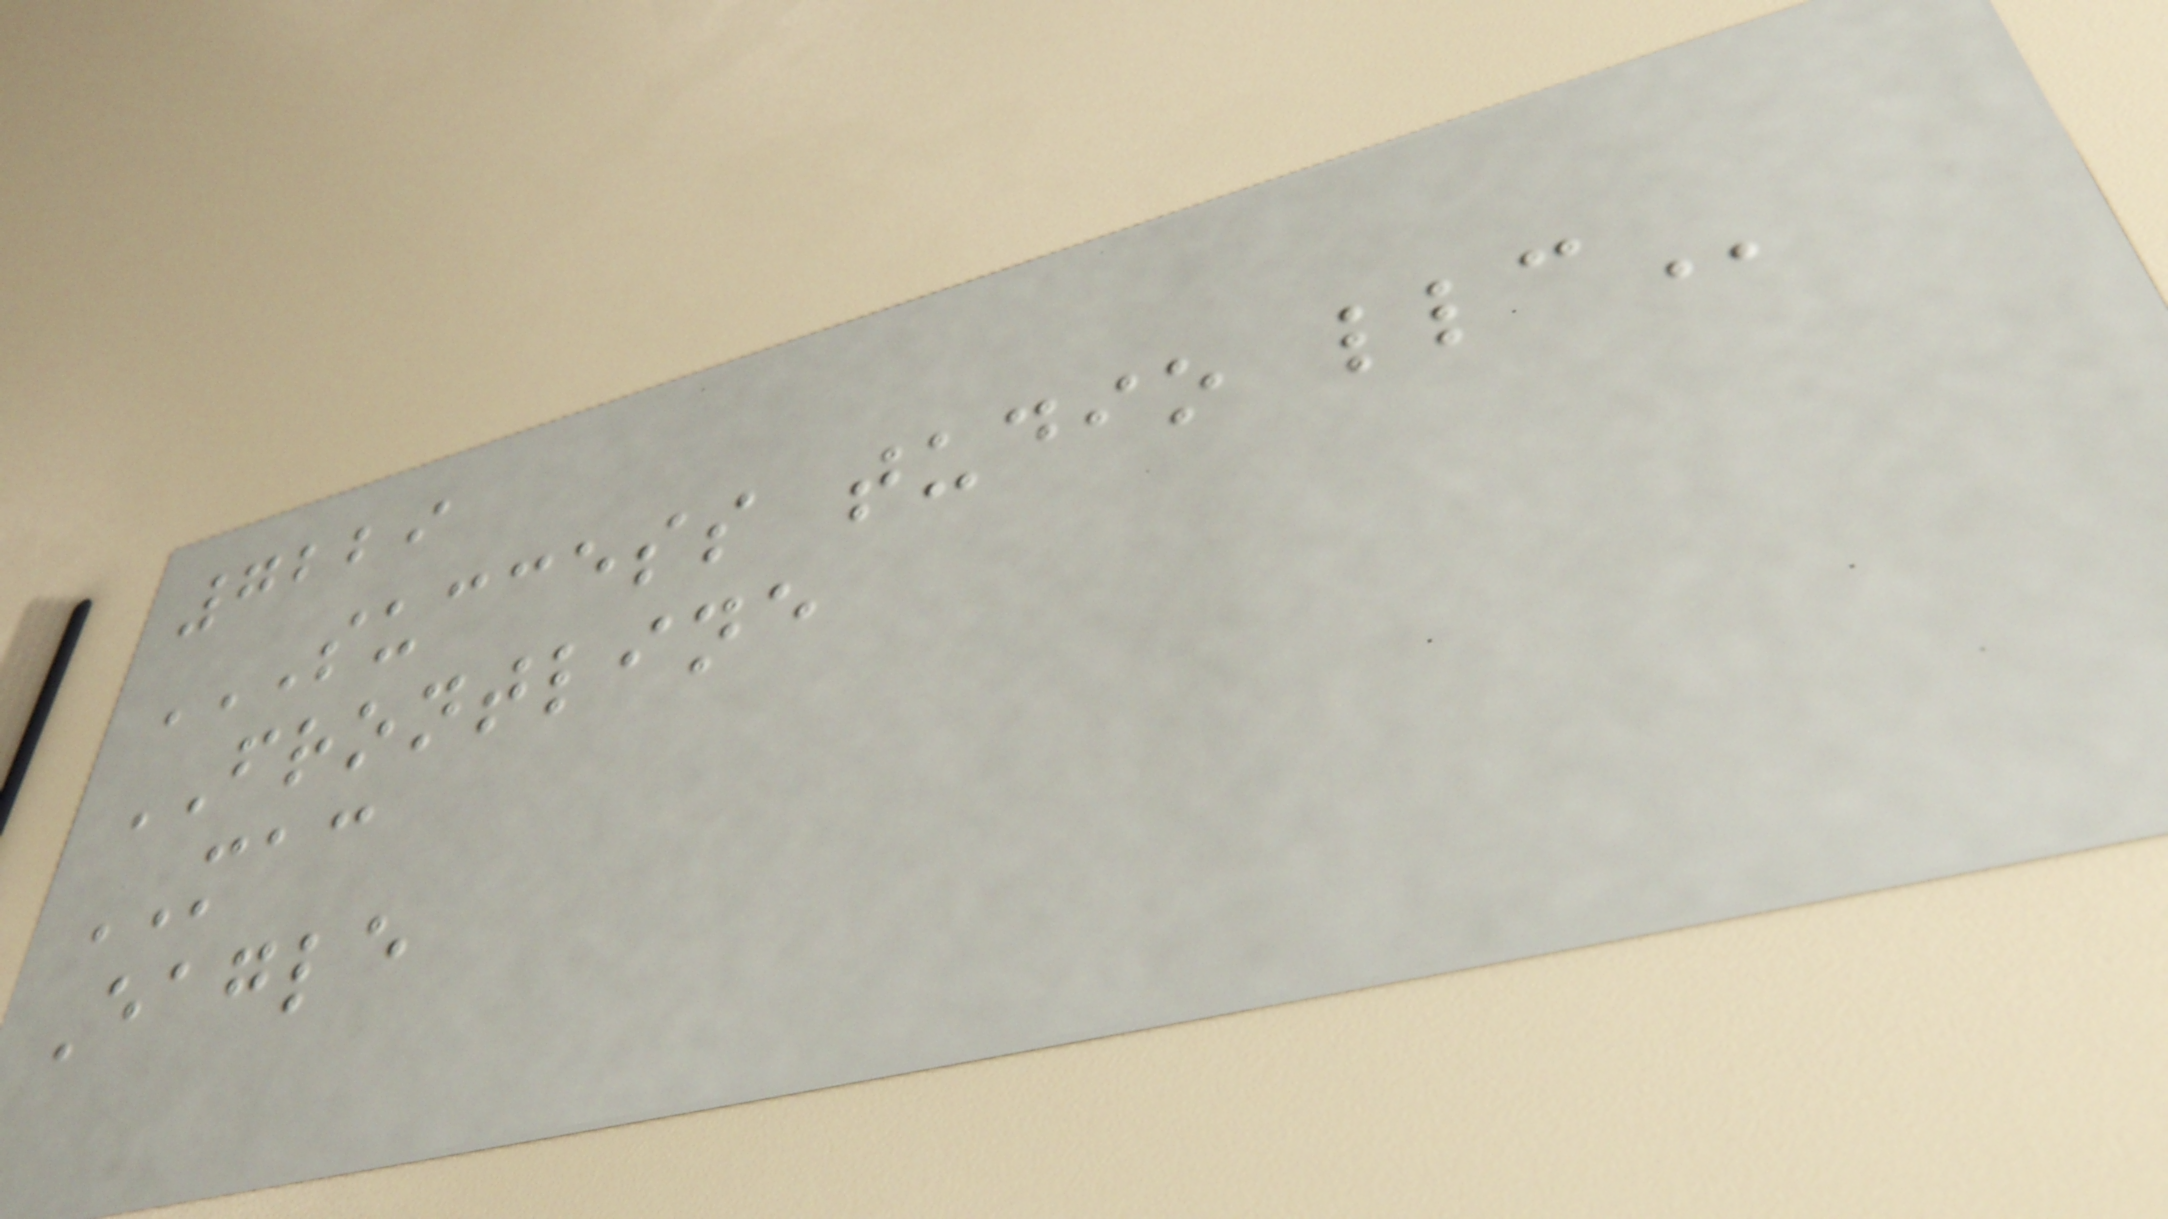7229
SUCCESS TUDIO LLC
FRONTLINE
MAC
Eagle
